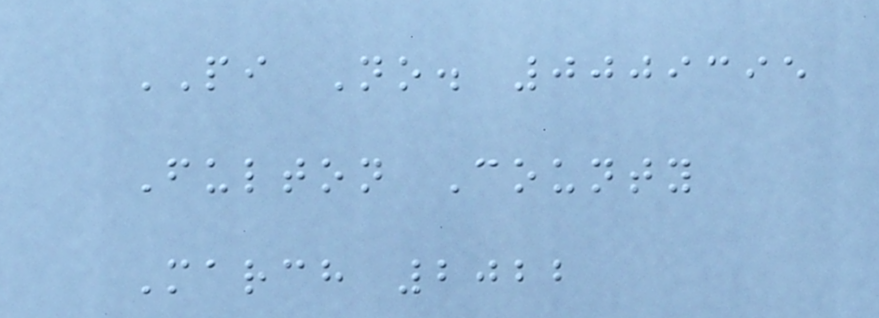PI No. 0009395
Fulton County
March 2022
